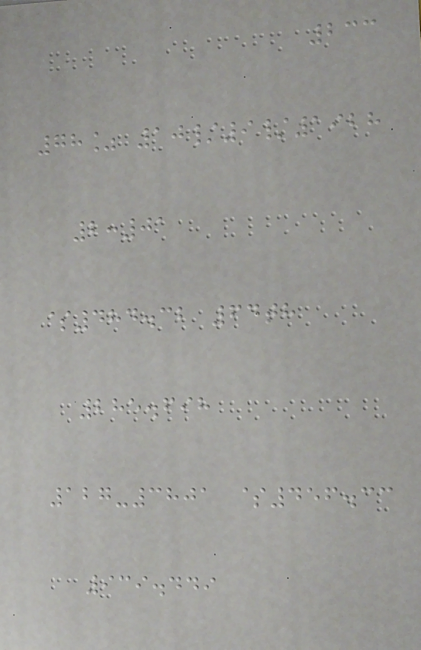233
78% 10/9/1928
2:01
$484.32 64th
285.698
127-3801 $456.33
939.449
